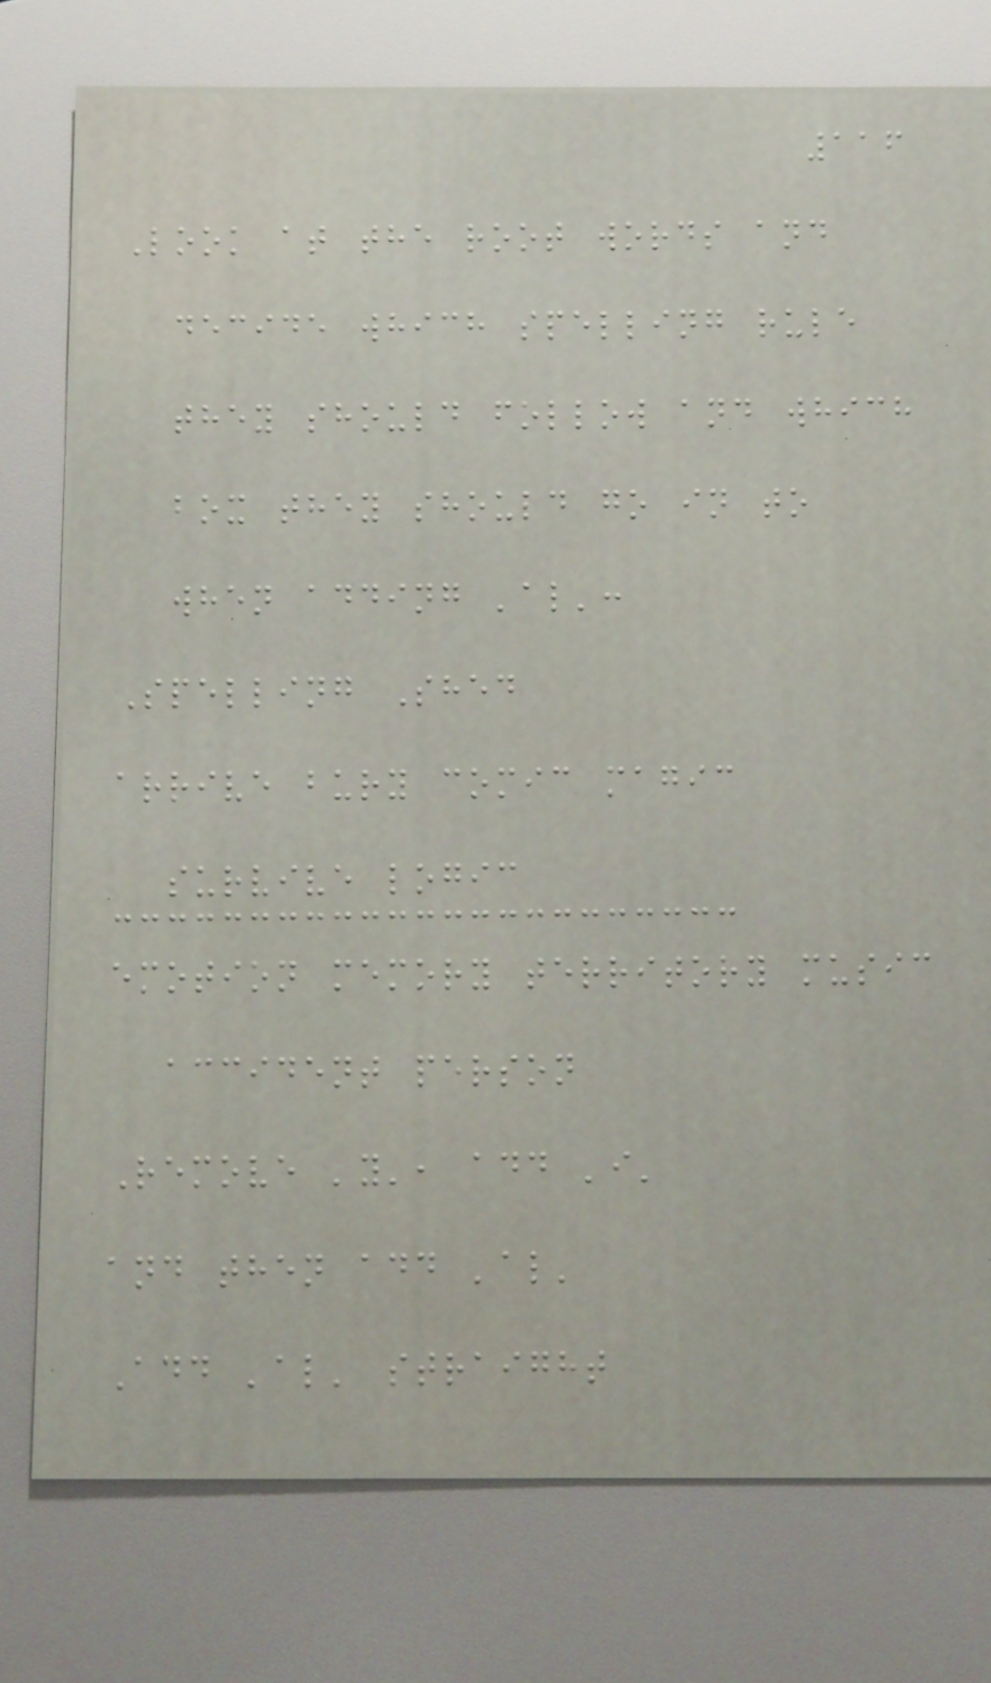116
Look at the root words and
decide which spelling rule
they should follow and which
box they should go in to
when adding 'al':
Spelling Shed
arrive bury comic magic
survive logic
emotion memory territory music
accident person
Remove 'y', add 'i'
and then add 'al'
Add 'al' straight
